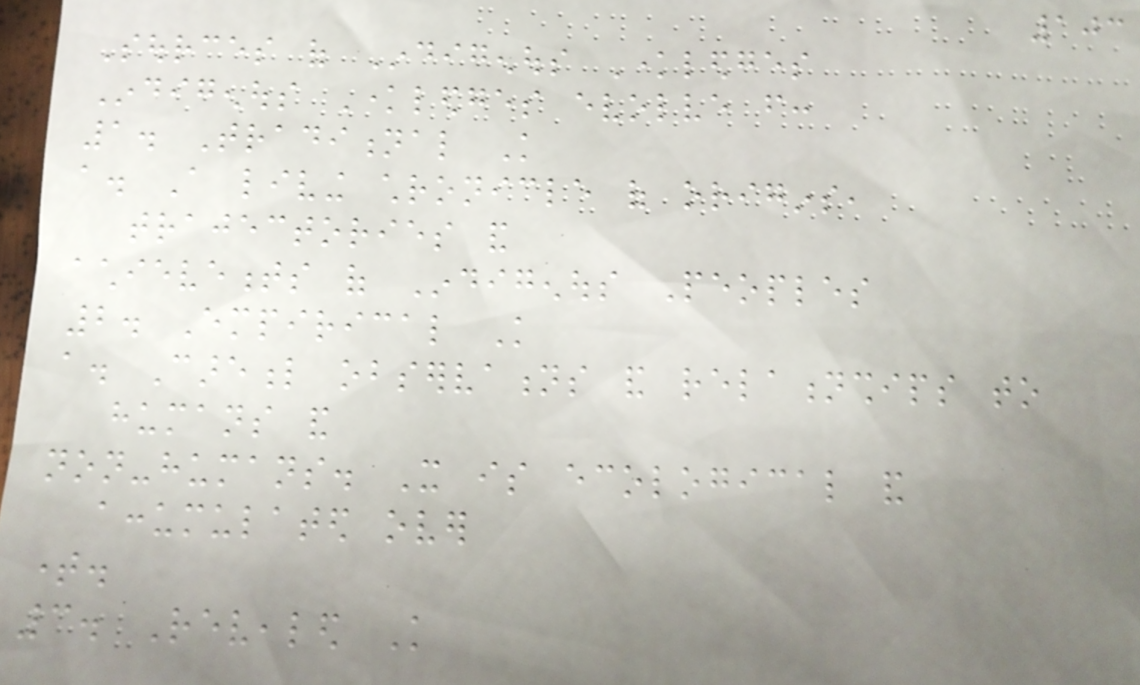103
Sources of Indigenous Knowledges
Indigenous Knowledges evolve from:
1. Traditional Knowledge
a. A living chronicle of origins,
trajectories and
achievements of Indigenous Peoples
2. Empirical Knowledge
a. Careful observations and relationships to
humans and
non-humans. It is ecological and
accumulated over
time.
3. Revealed Knowledge
